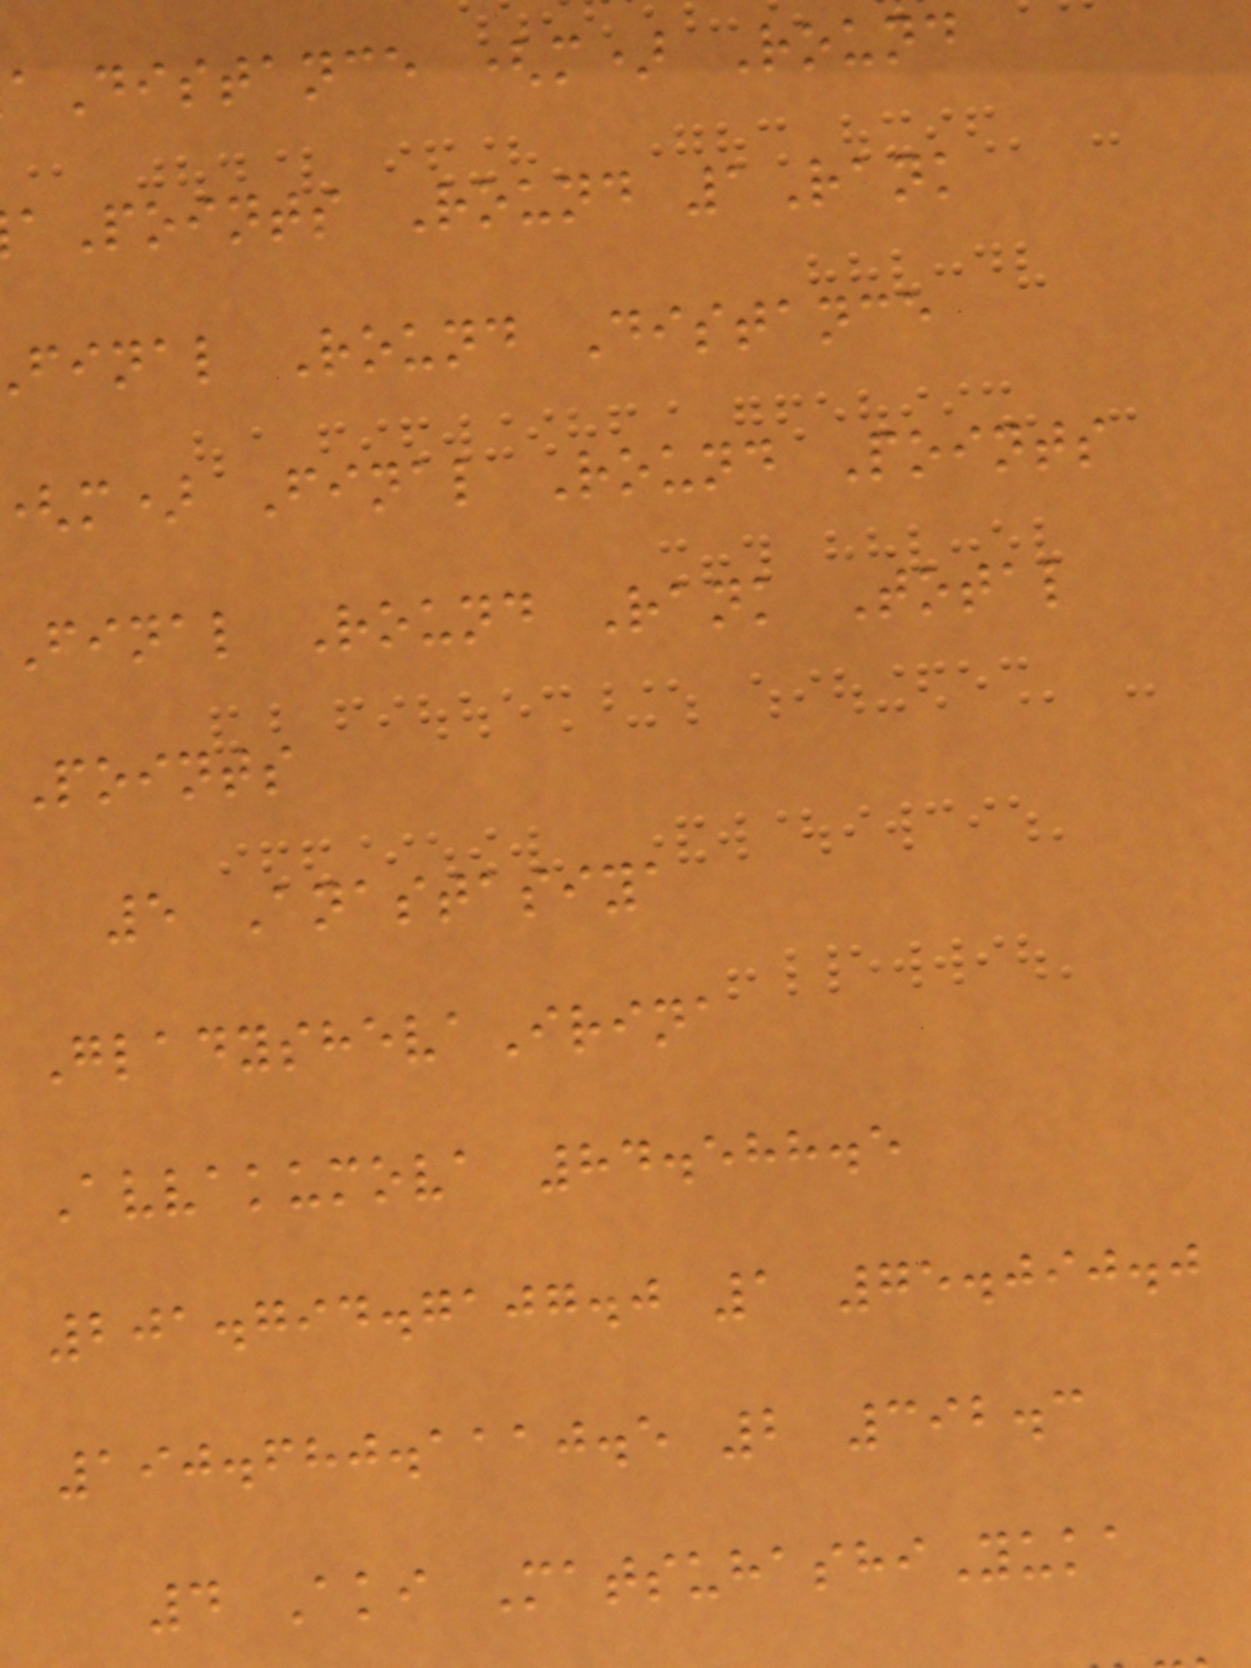Distance (m) Round
Points Round 1Rank
final Round Distance
m) Final Round Points
Final Round Rank Total
Points
5 Anastasiya
GladyshevaIrina
Avvakumova 84.588.5
201.794.7107.0 1 75.090.0
190.680.1110.5 2 392.3
4 Aki MatsuhashiYuka
